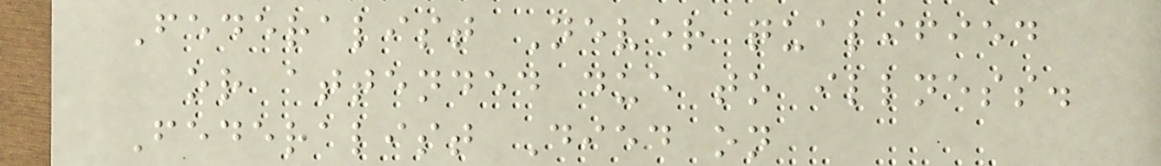Federalist Never qualified
or attended due to illness.
Federalist Died on
